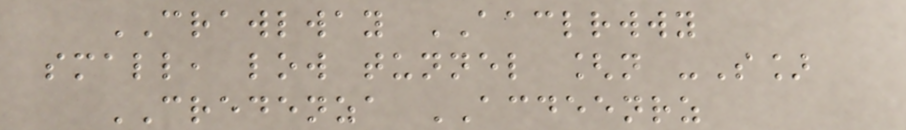CRAWLWAY AACLRWWY
small, low tunnel [n -S]
CREDENZA ACDEENRZ
